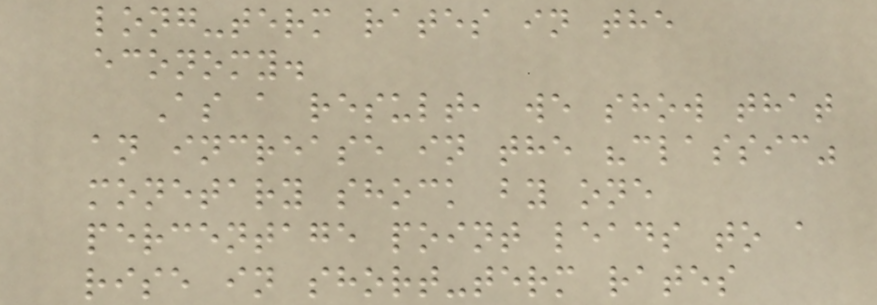long-term rates in the
economy.
As a result, we show that
an increase in the "classic"
monetary shock by one
percentage point leads to a
rise in short-term rates
